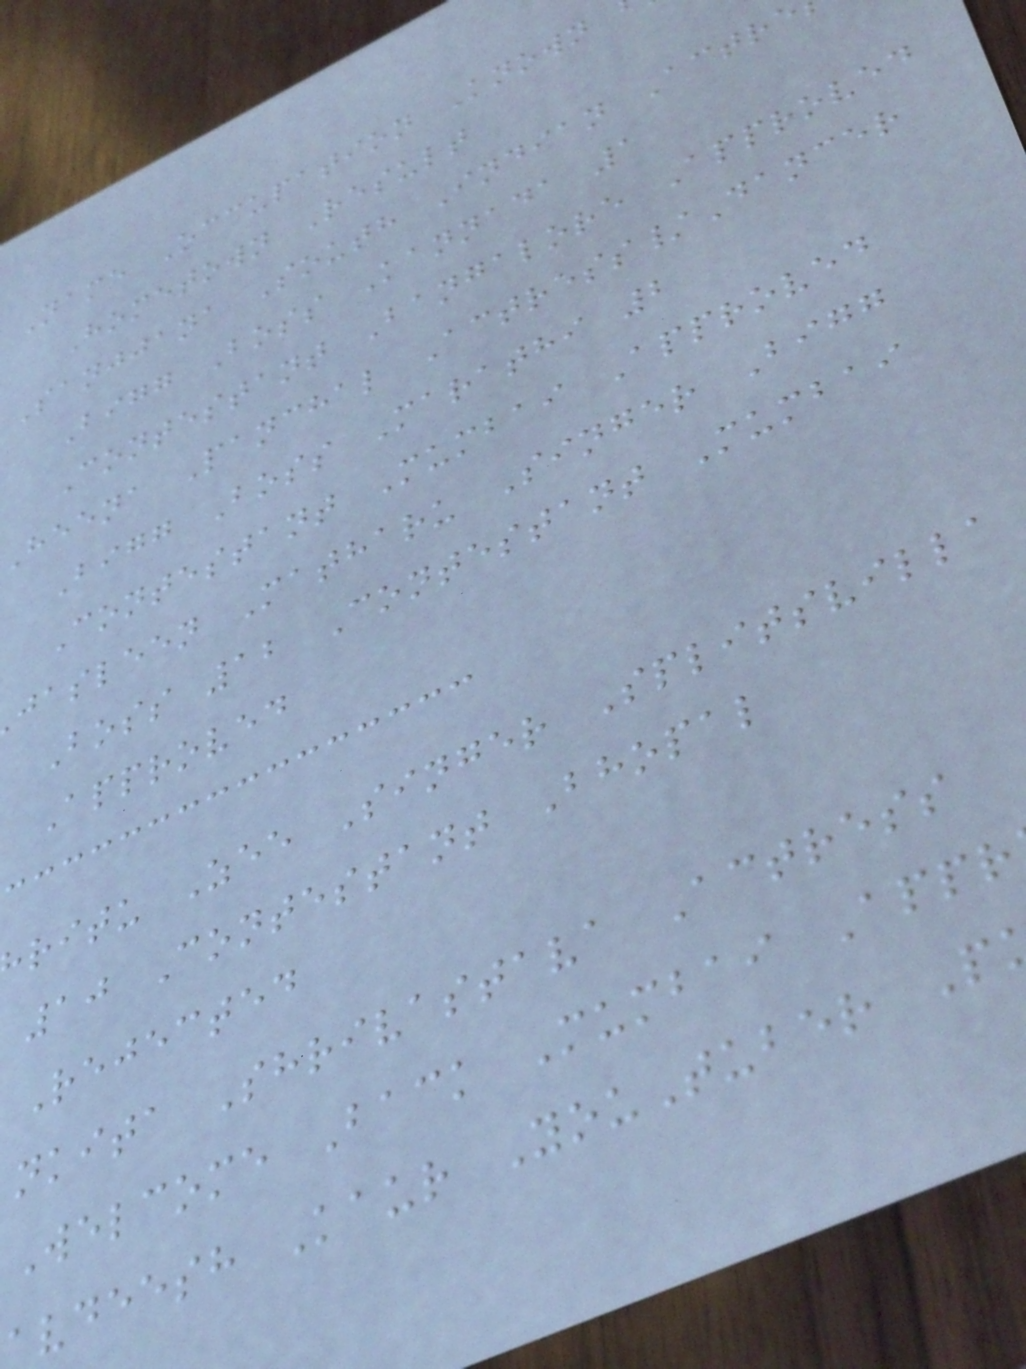Name Occupation Known
Hometown Result
Sanjjana South Indian Actre
Bigg Boss Kannada 1
Contestant Bangalore Approved
Heena Panchal Actress/Dancer
Bigg Boss Marathi 2
Contestant Mumbai Approved
jasleen Matharu Singer Bigg
Boss 12 Contestant Mumbai
Approved
ritu Zee Singer Splitsvilla
10 Contestant Bhopal
Rejected
nkita Shrivastava Actress
Welcome Back Mumbai Appr
vdeesh Kaur YouTuber P
